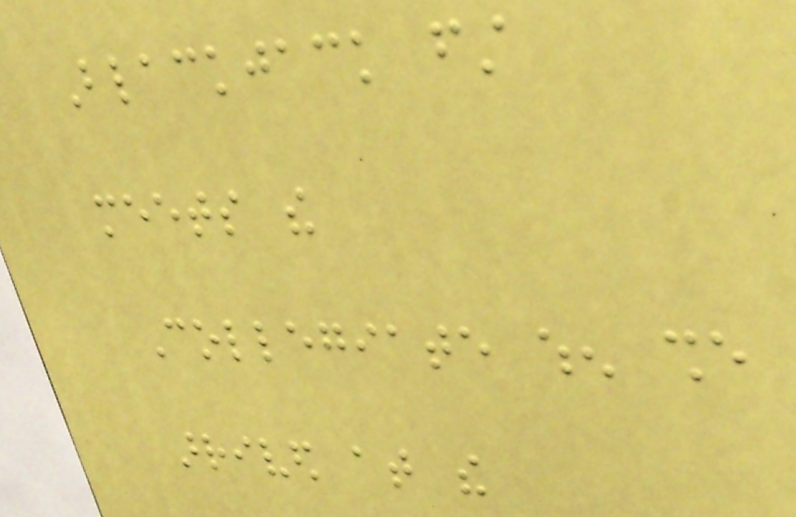Blackjack first
meets the
Collegiate when she
arrived at the
